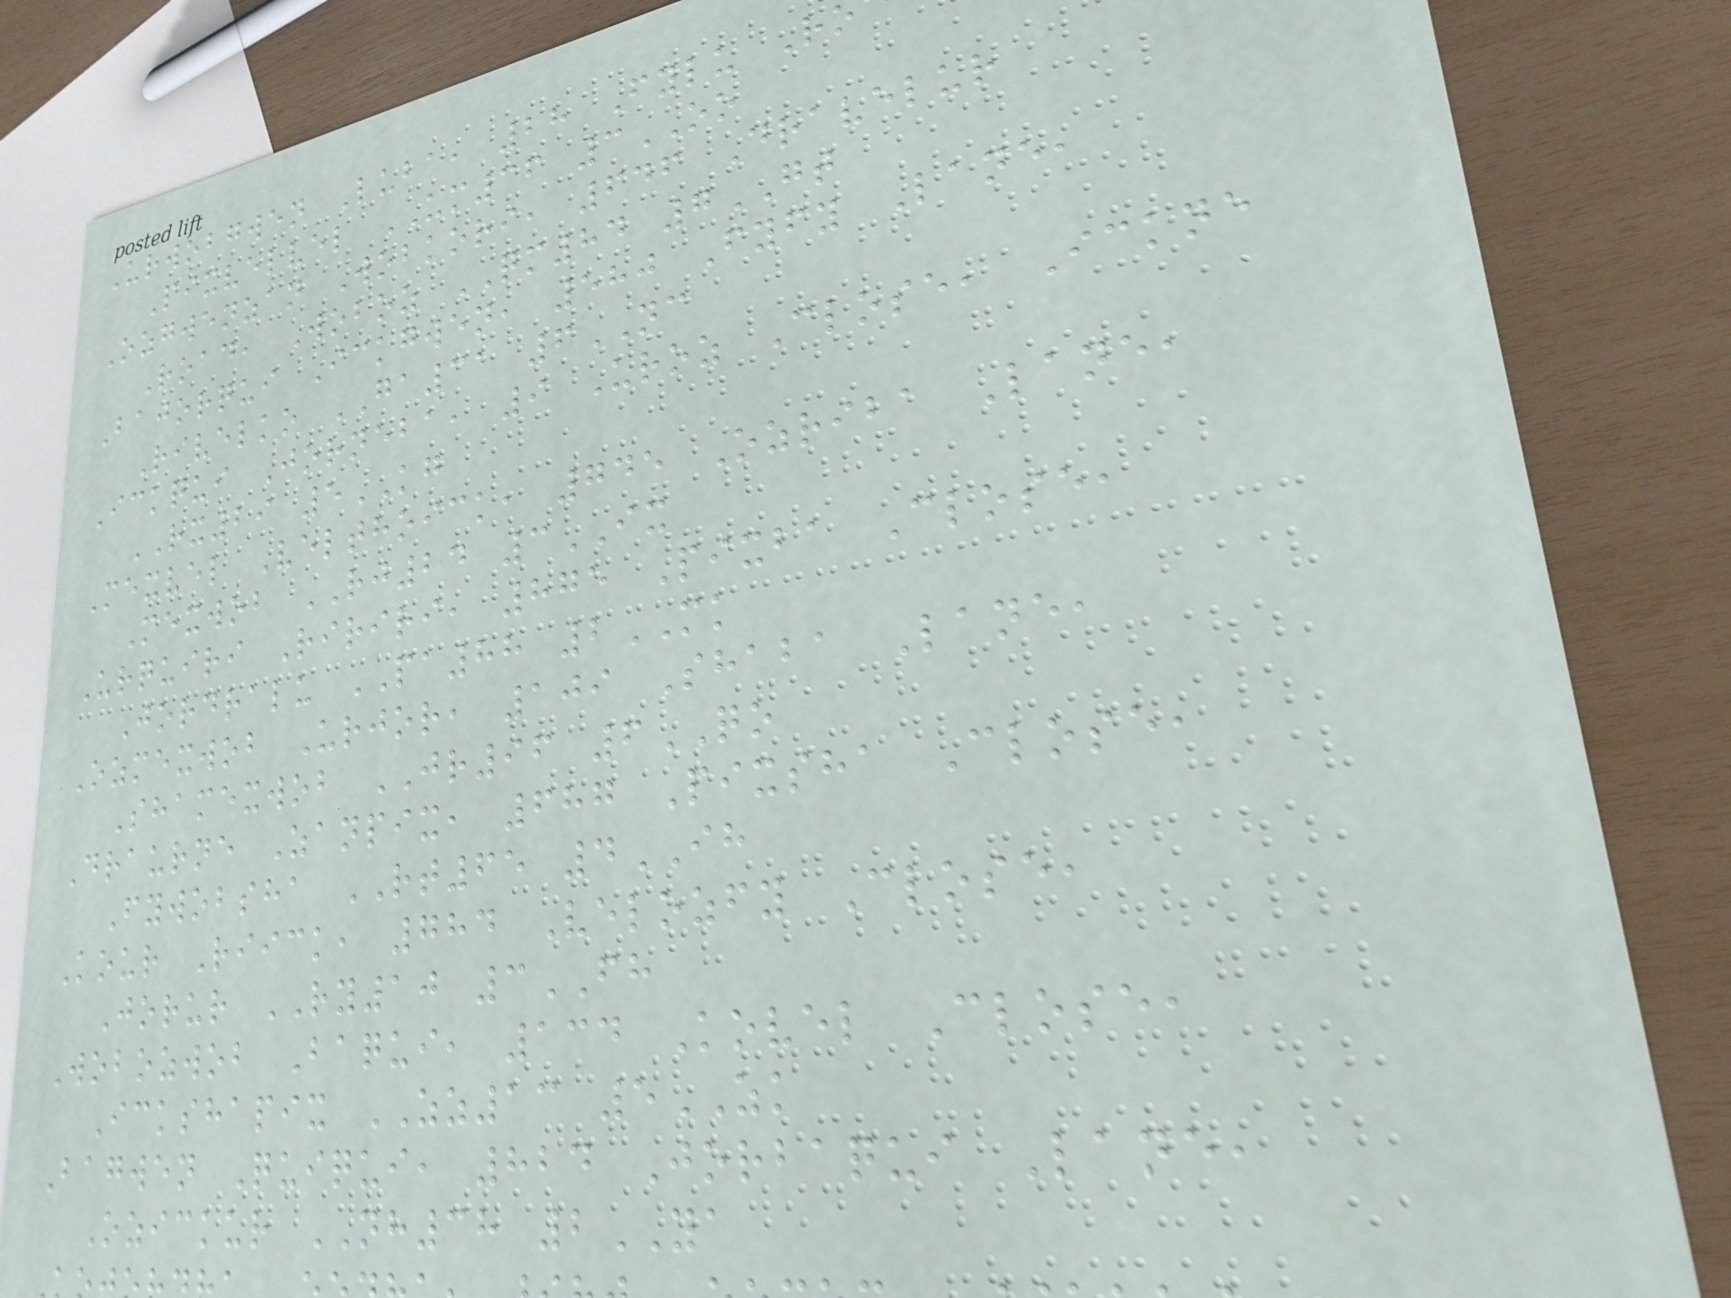Urwobgwen Luba, 28 Fylu R
Pixvelvel UM36 3OO
Ozgwenzan Wobkori, 646 Dravelur
Road, Woboz QM84 7GT
Bajorqui Ickgwen, 580 Fyfy Lane,
Rivelko GA31 6NC
Ickqui Jorneba, 9 Uroz Close, Ickne
RX29 5KG
Mexvel Velthoick, 745 Ozriba Lane,
Mexwob RJ24 3IX
Urquiri Ririri, 875 Pixba Close,
Jordralu PA88 2MK
Ozmexwob Urjor, 109 Shaba Lane,
Shamexwob JR96 6QO
Draurne Zanpix, 687 Pixsha Close,
Fywobsha RT65 4IH
Kour Riick, 784 Velozfy Close,
Jorur RY10 3FH
Wobozwob Baqui, 134 Kovel Close,
Ickshapix ZZ13 5ZK
Bagwen Quiqui, 824 Jorbaqui Lane,
Ozickur NH38 2YA
